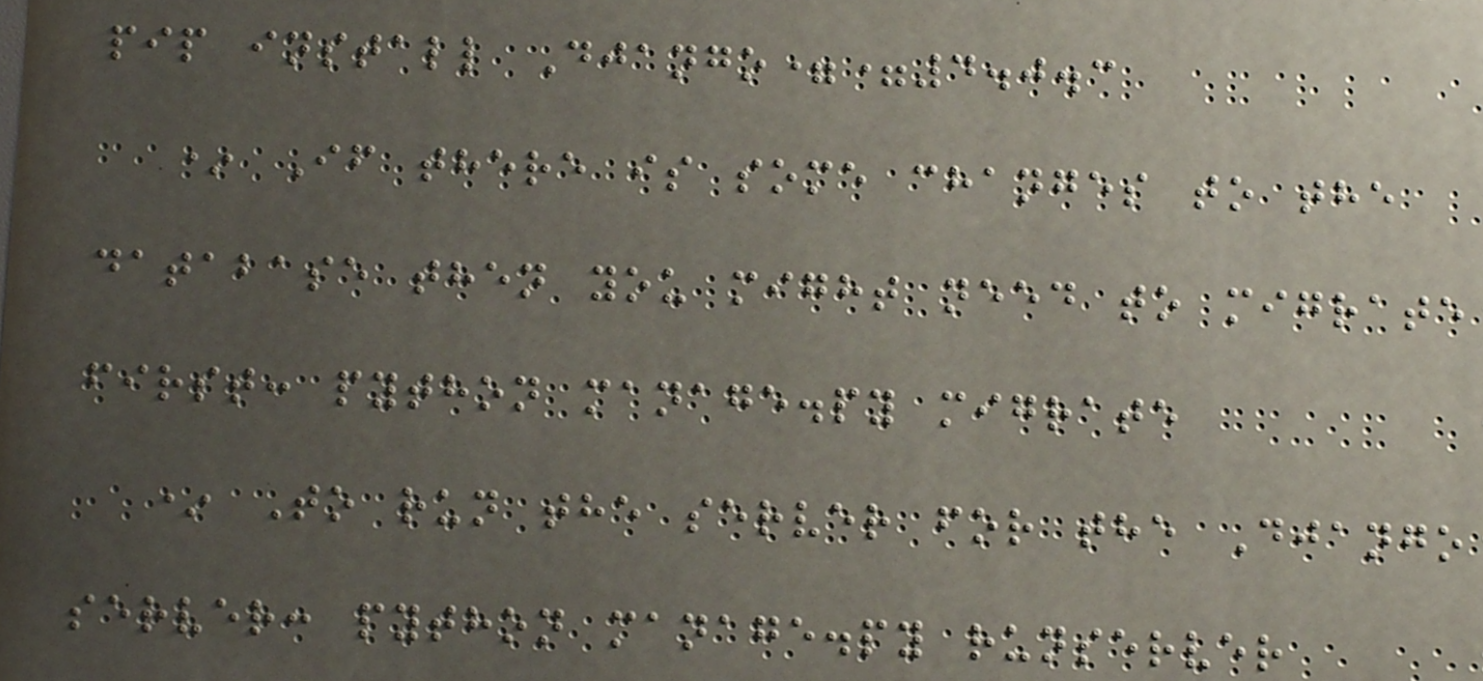pip install Django==4.0.3
* If there is some changes to the
database then you might need to migrate
first: python manage.py migrate
* To run the server for the Django
server: python manage.py runserver
